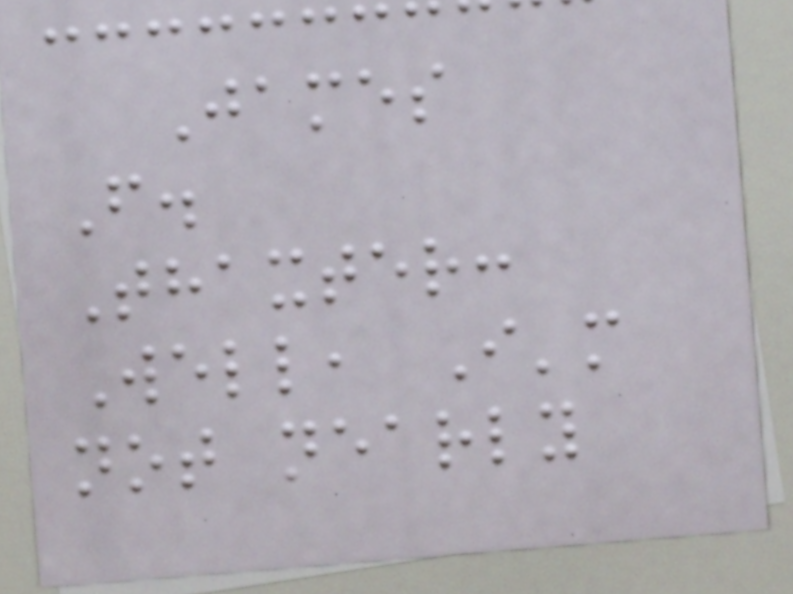James
F.
Thaxter:
Well, I'm
not nearly
